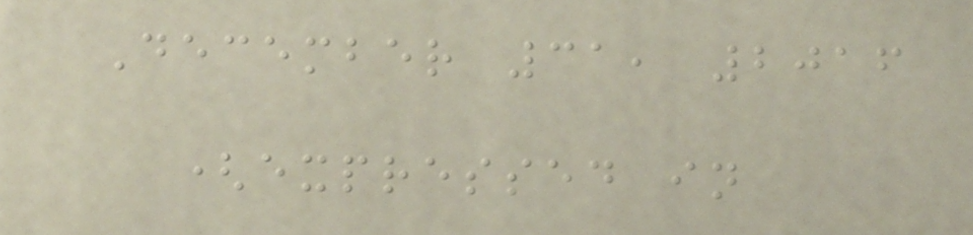December 31, 2016
(expressed in
